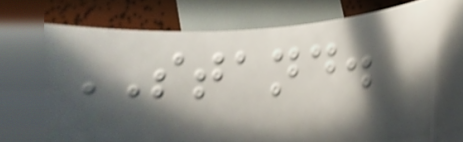STAND.
